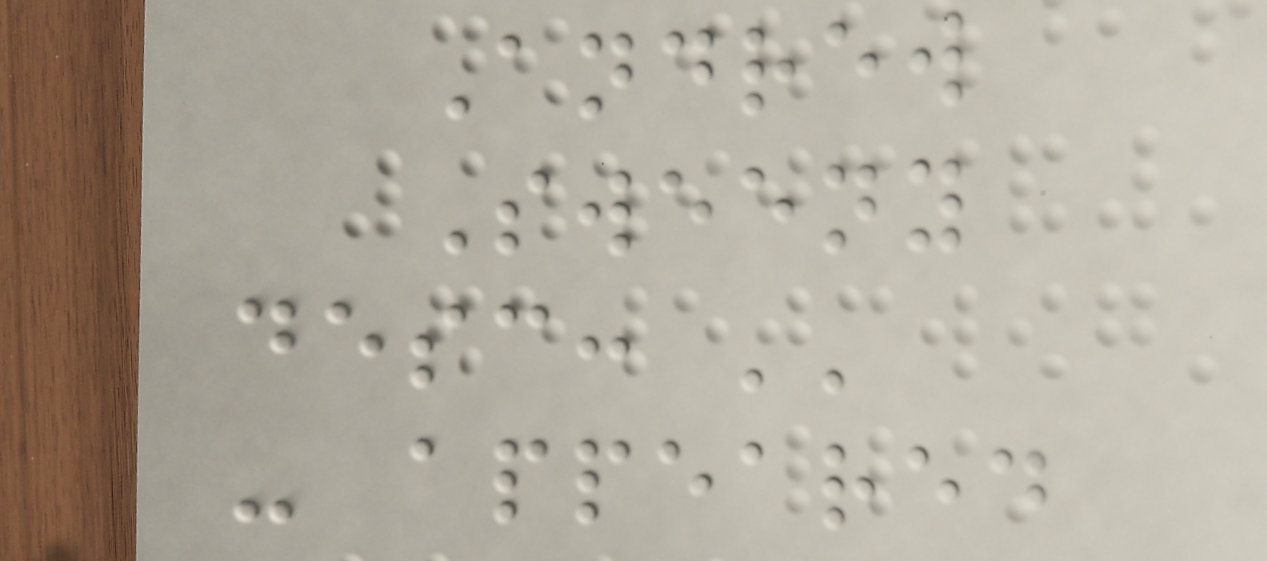Andrew
Sweeny
desc: ''
- appeared
